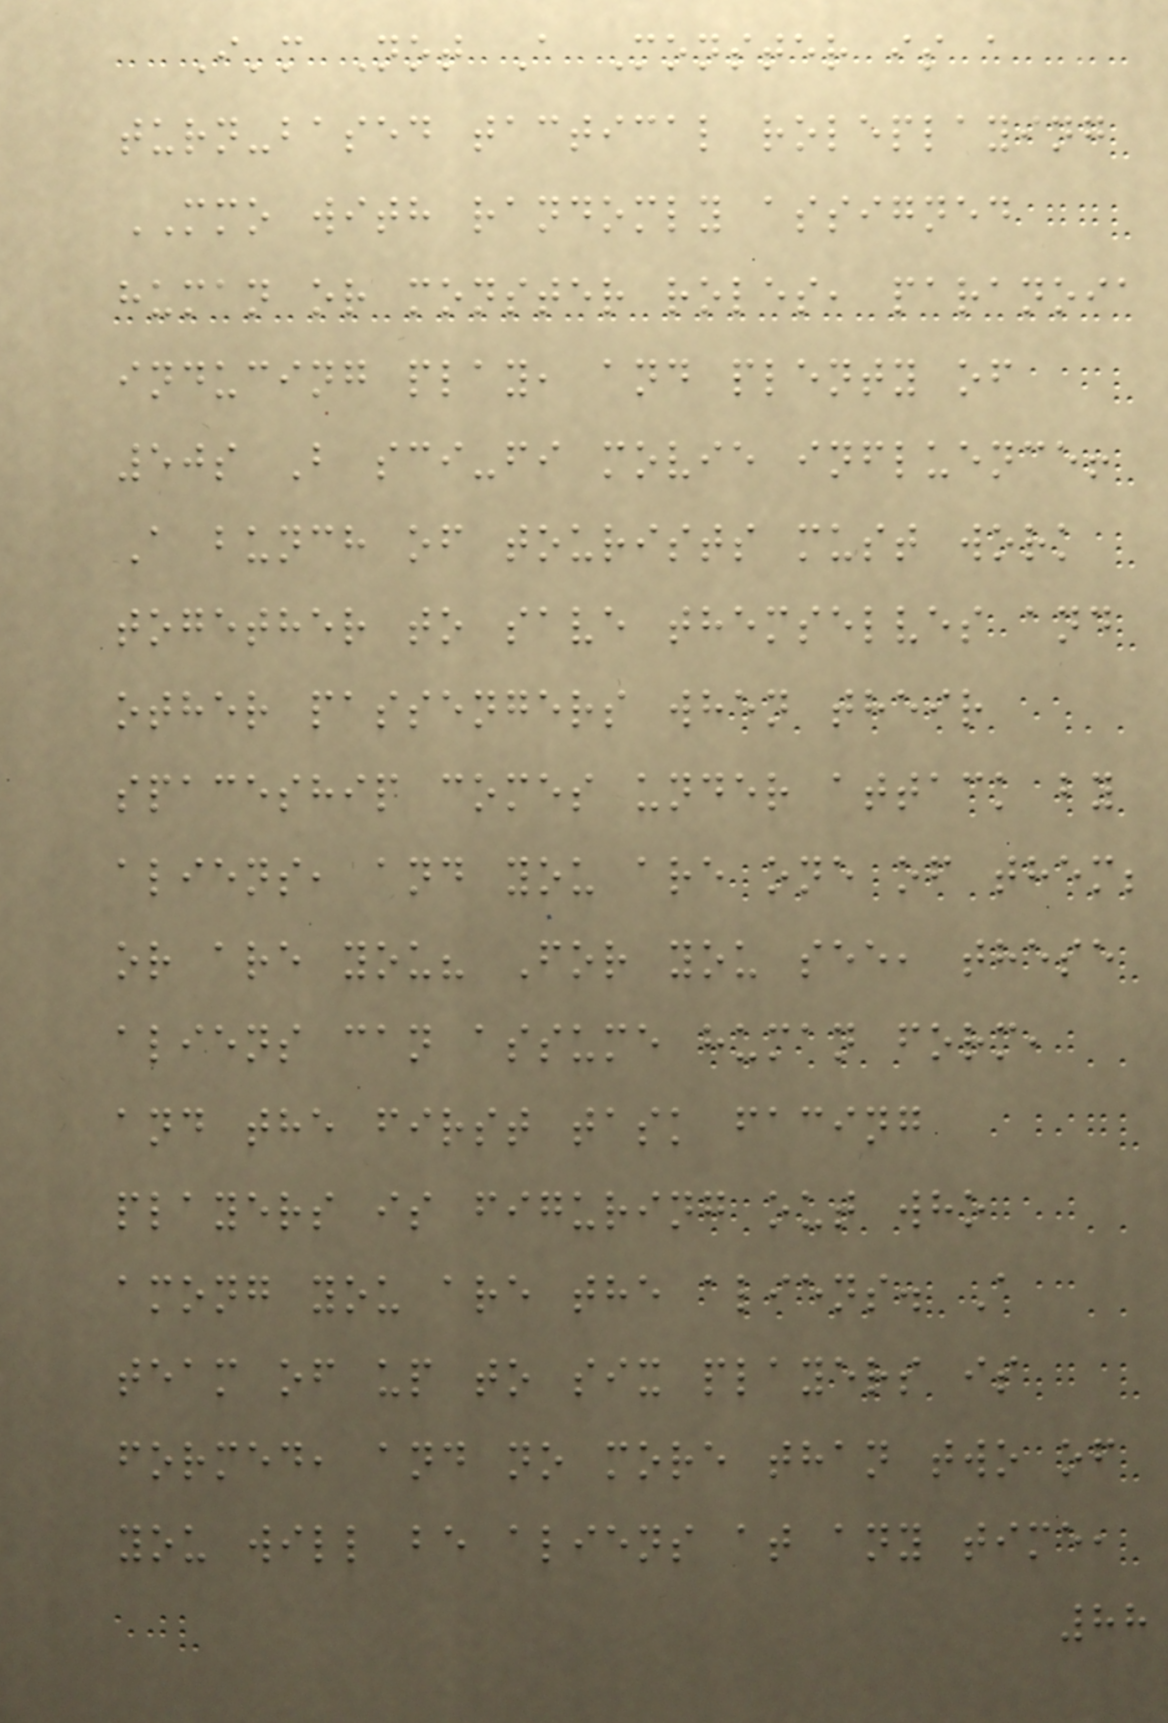I'm Not A Monster is a
turn-based tactical roleplaying
MMO with randomly assigned
human or monster roles, paranoia
inducing play, and plenty of
50s B sci-fi movie influence!
A bunch of tourists must work
together to save themselves and
other passengers when their
spaceship comes under attack by
aliens, and you are one of them;
or are you? For you see, these
aliens can assume human form,
and the first task facing
players is figuring out who
among you are the aliens. A
team of up to six players is
formed, and no more than two of
you will be aliens at any time,
88
